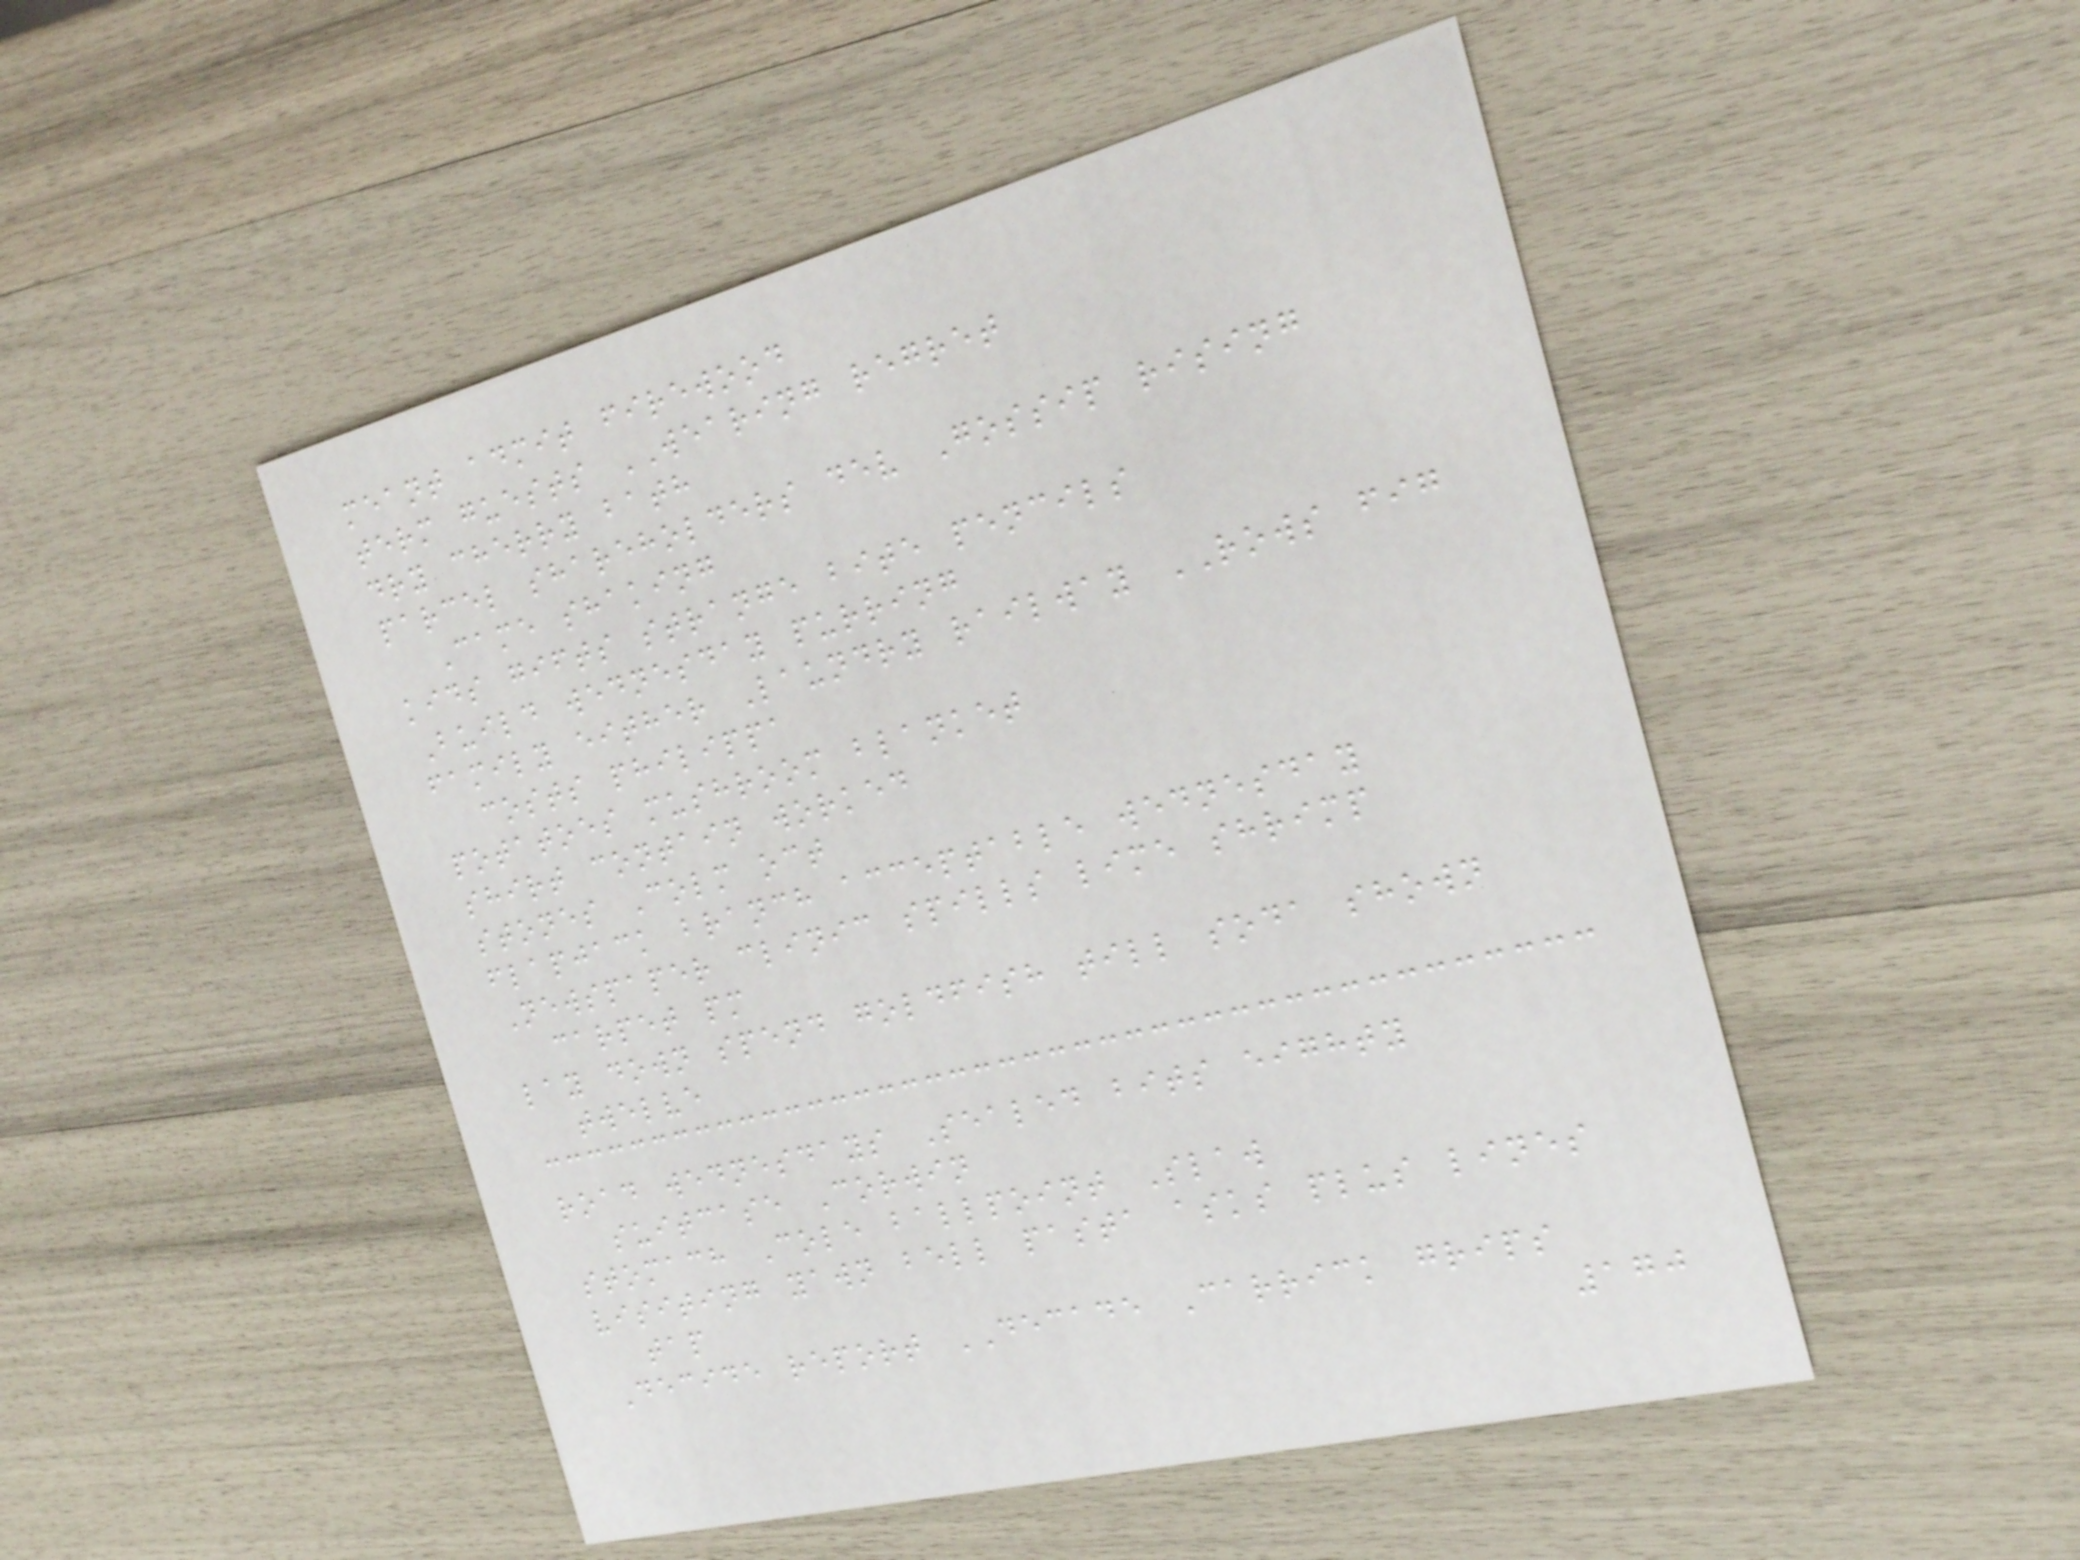meant admit firewood
term guests WEARING regret
dry cherry bath
parcel shareholders dev Gossip rising
Came shaking
kids gifts strange bite pencils
Build wednesday purring
family either Laundry railway ROWS fig
costs philippa
potatoes mushroom blanket
shirt contain worked
stones Colm oct
flapjack branch acceptable wednesday
Newspaper clinic spills lime shrimp
carpet pm
lay down spend goldfish till soda shown
twelve
road wednesdays Sealed bits eighty
suitcase Corwin
stomach Cole ballpoint Slaw
visiting yawn bell pasta asks plus lines
tap
Decide report DECADE Carrick grips
170
